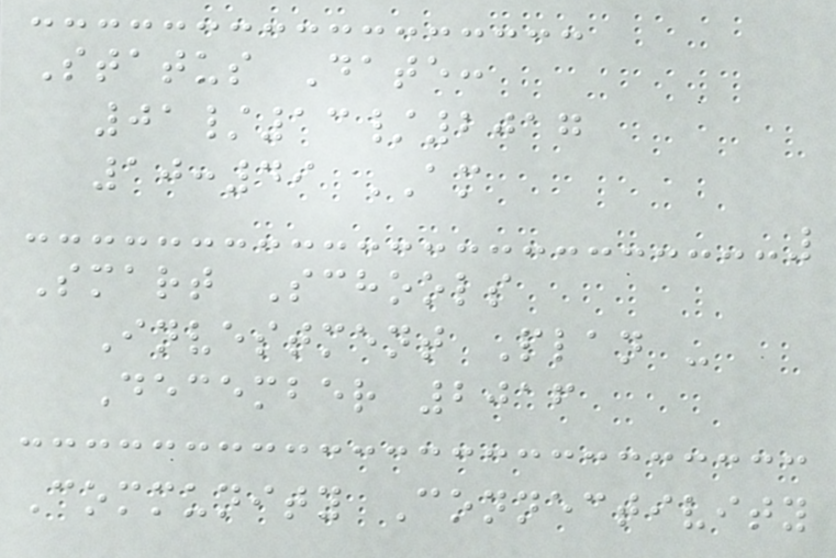Status Date:
01/13/2017
10:49 AM
Smart Schools
Investment Plan -
December 2016
Community Connectivity
